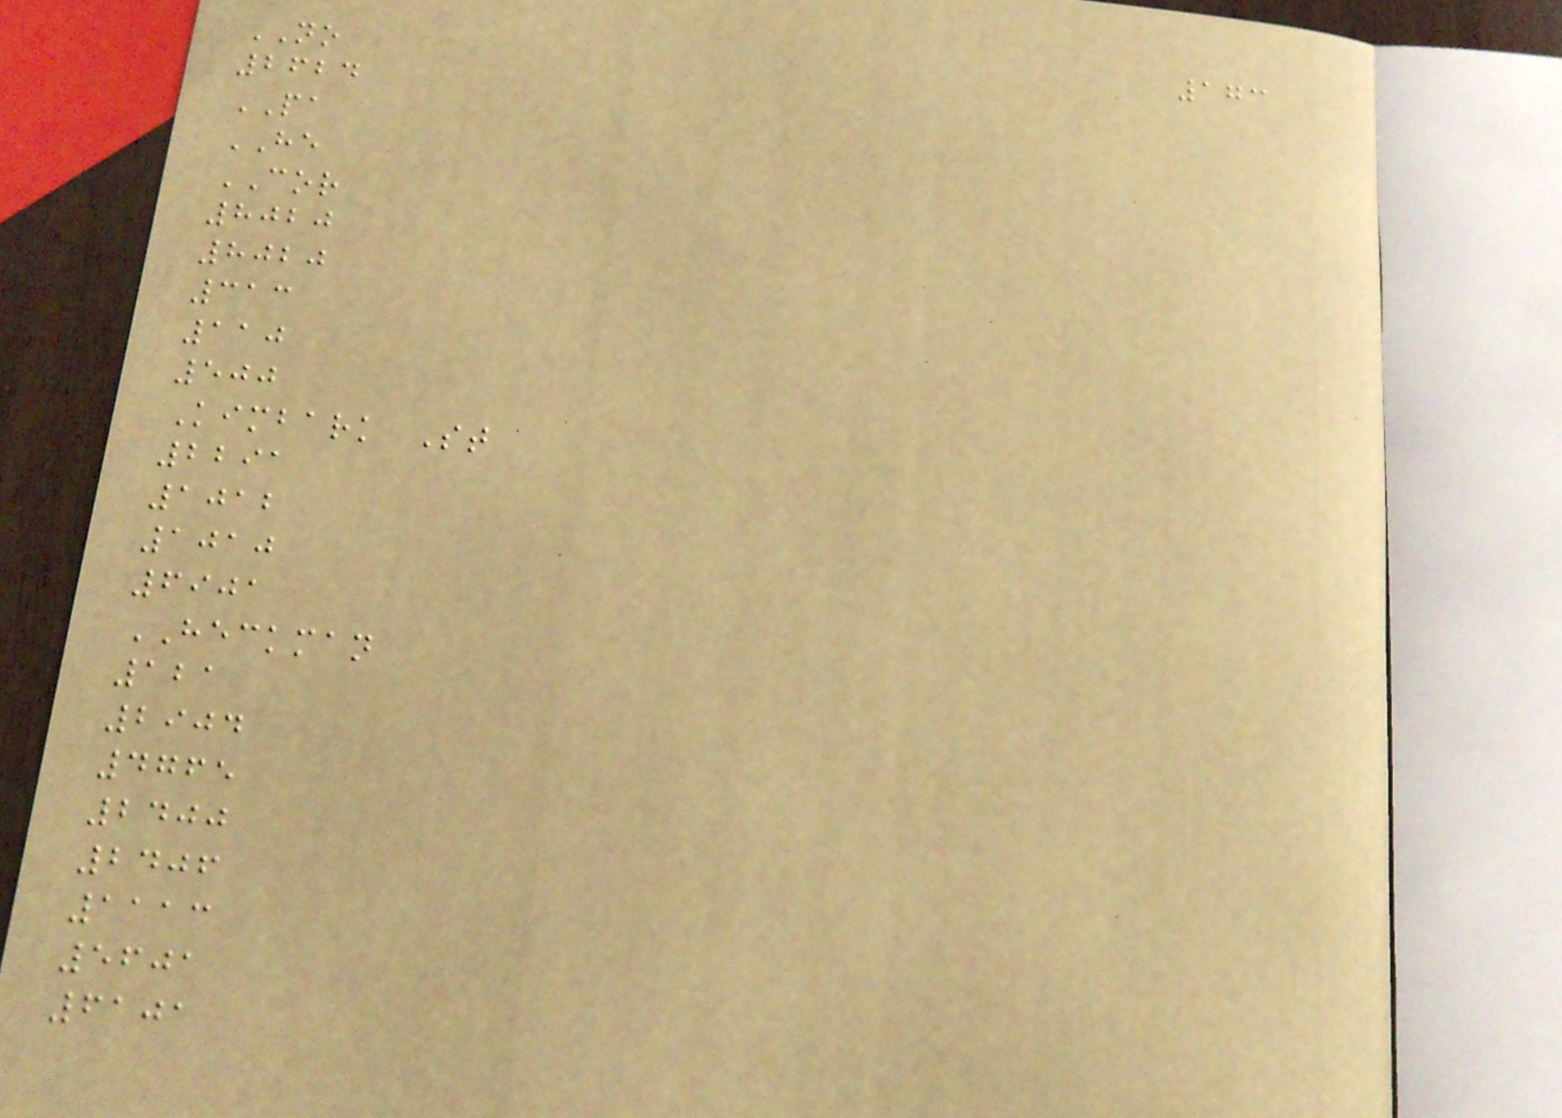173
NO
2624
PA
HE
COR
8020
8020
313
110
500
Kimbark St
2291
1012
1010
6901
HECKMAN
121
2904
4765
2400
2406
1113
5601
6101
